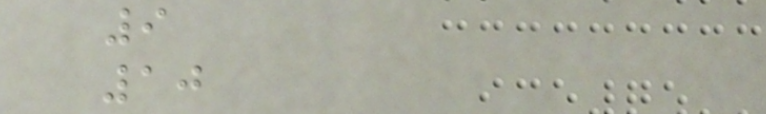9
10
